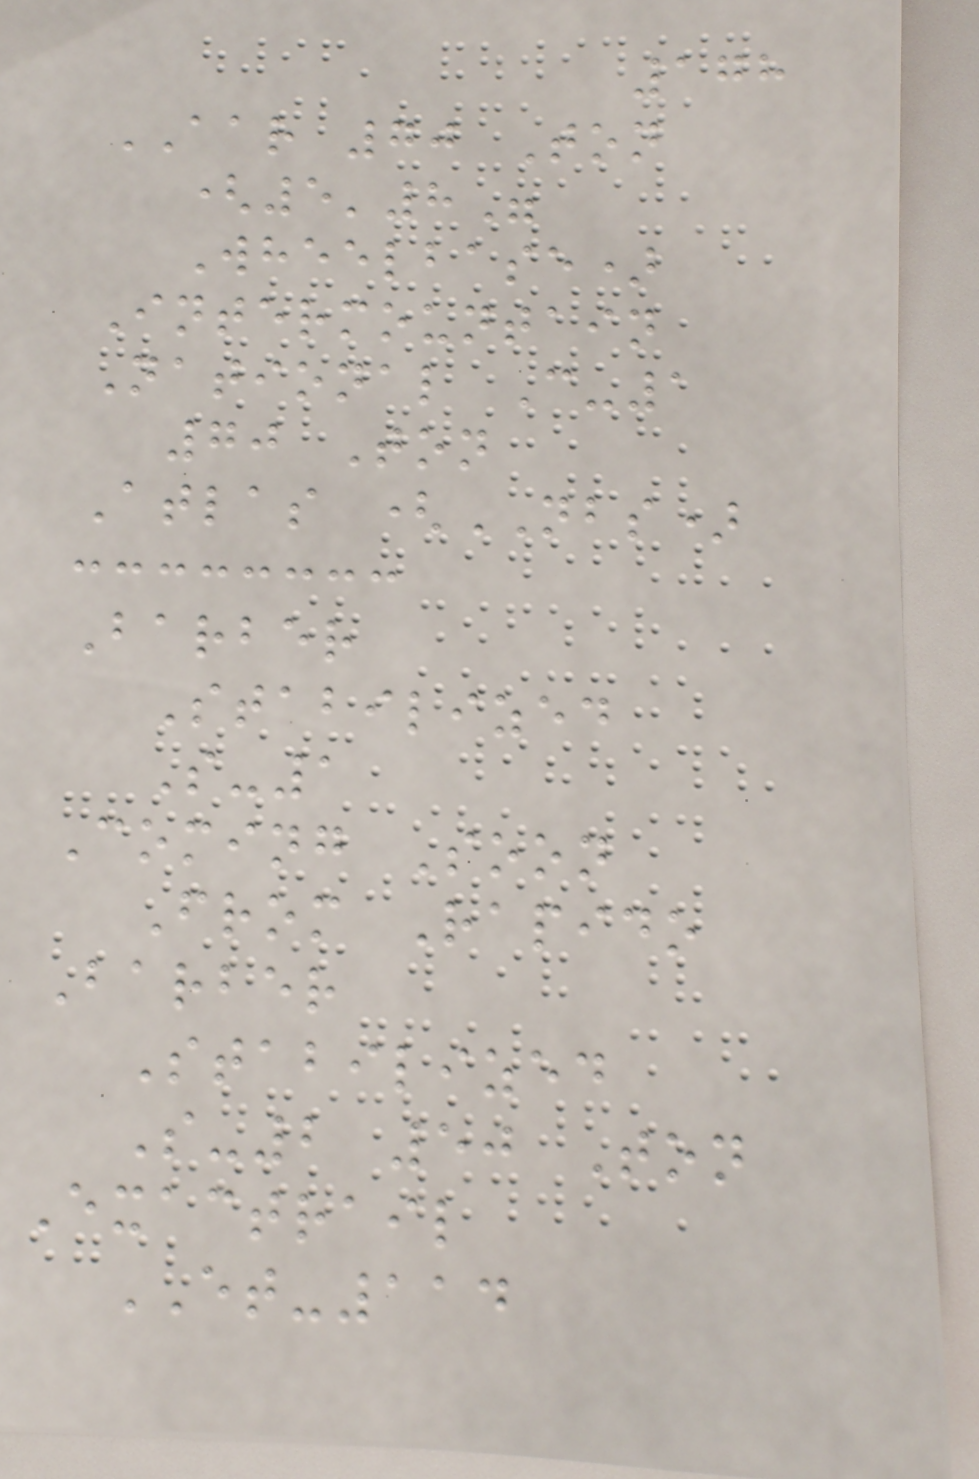178
AAR 70 Ton
(5'8"
Wheelbase)
Intermountain
National C-1
70 Ton
Atlas (NBS)
Barber
Stabilized
S-1
Coming Soon
From Rapido
Barber
Stabilized
S-2 50 Ton
Exactrail
ET-114
